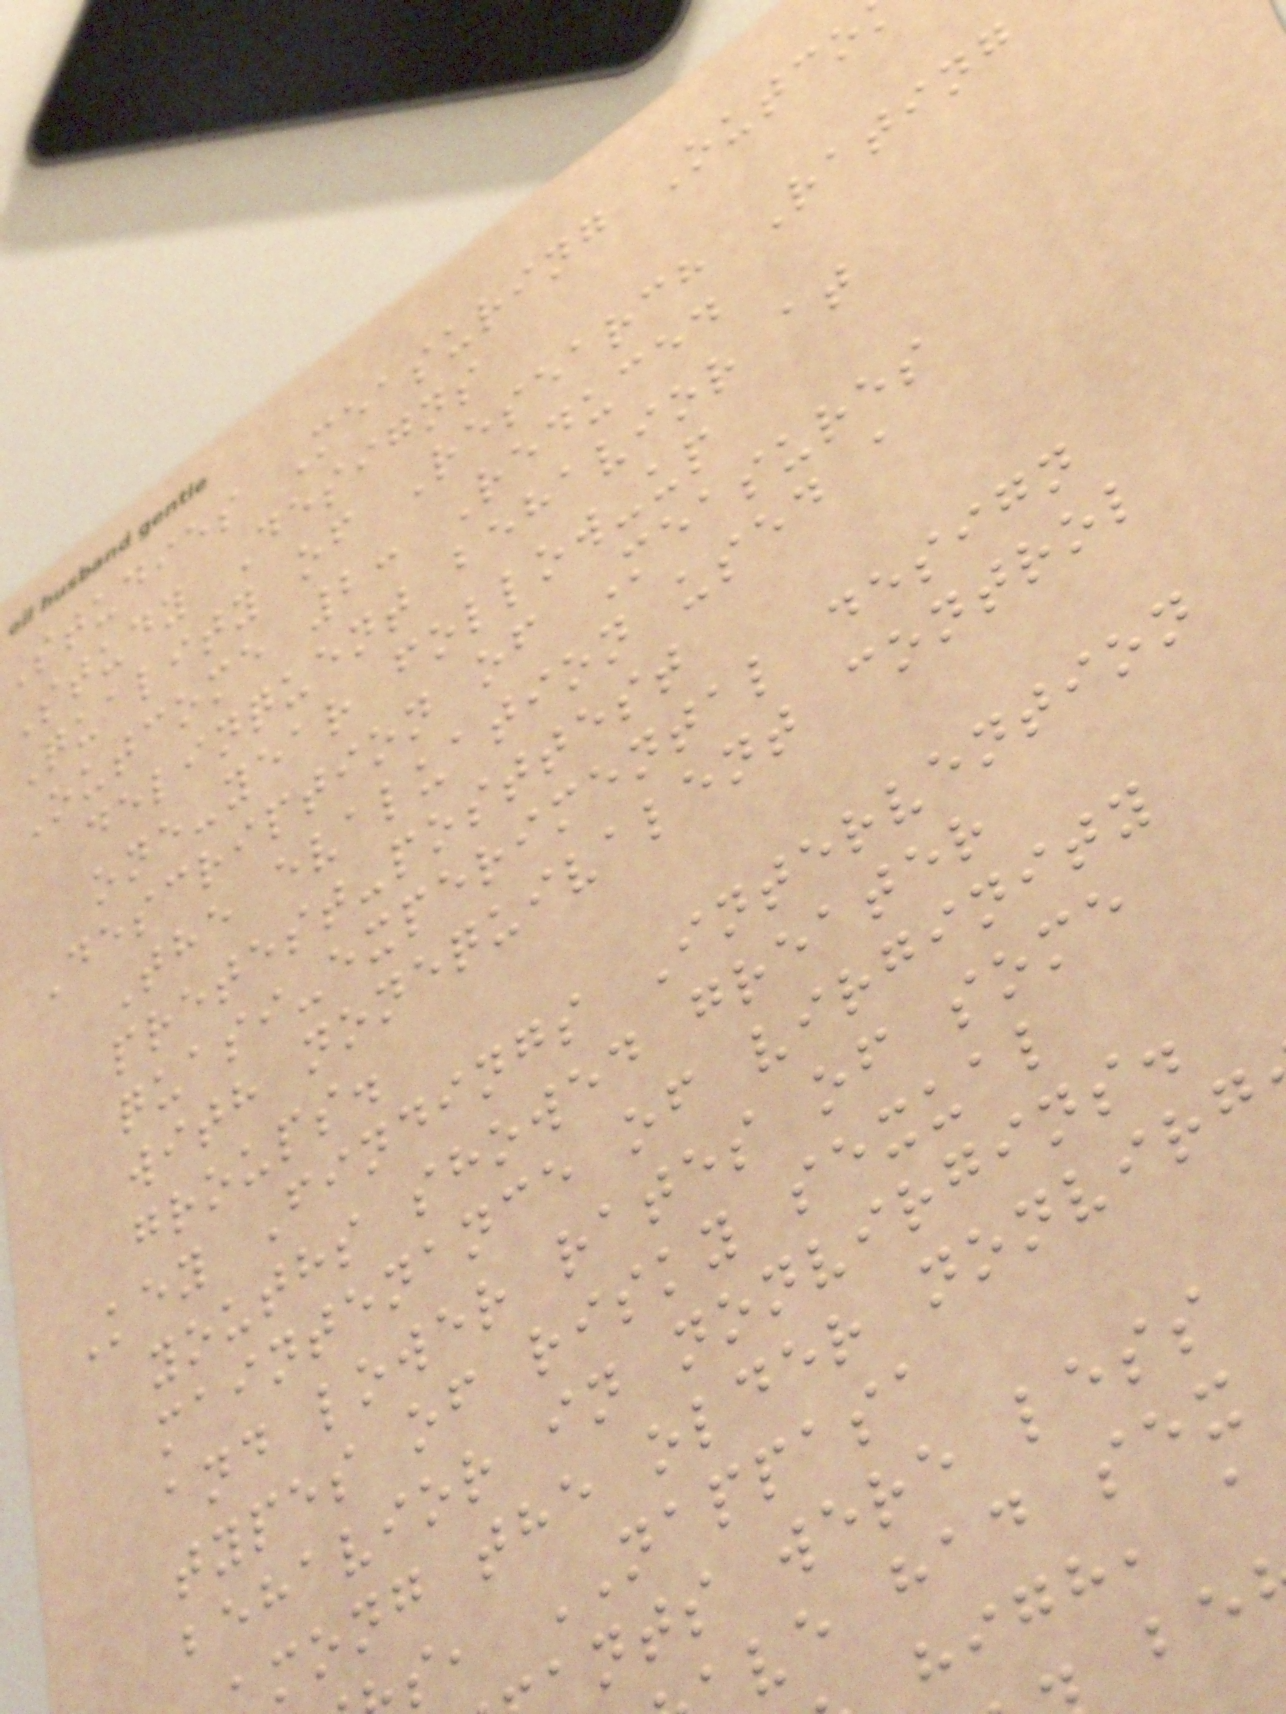Studies Measuring Outco
Study Designs
Quality of Research Rating
Outcome 2: Reduced
delinquent behavior at
one-year follow-up
Description of Measures
The evaluation used a
pretest-posttest
quasi-experimental design
with nonequivalent control
groups.
Key Findings Intervention
youths showed greater
maintenance of virginity
and lower rates of some
types of risky sexual
behavior in nonvirgins.
mong the older nonvirg
s, NAPPASA
nts were less
ve had sex
high, a
